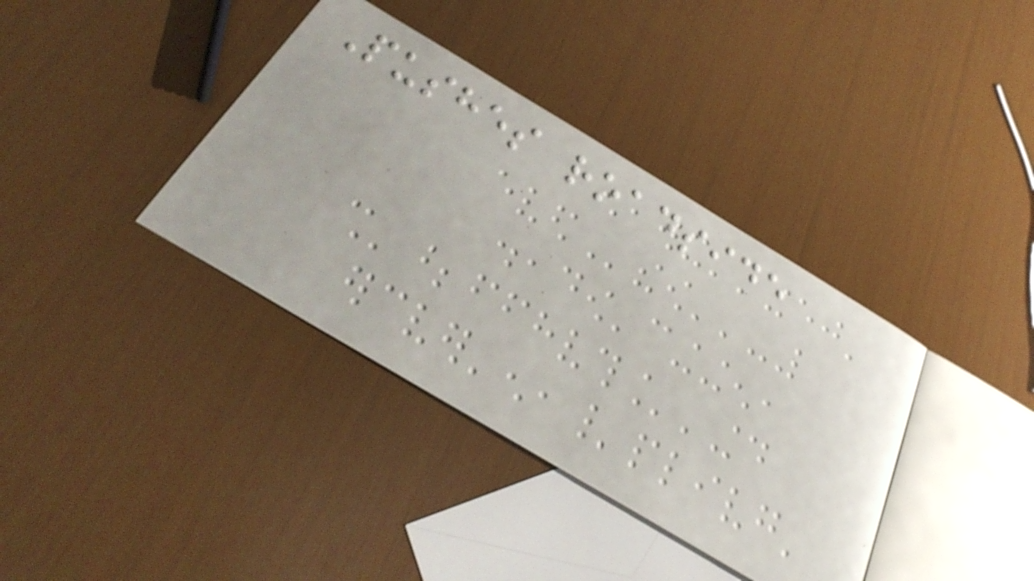Pushes roadside
